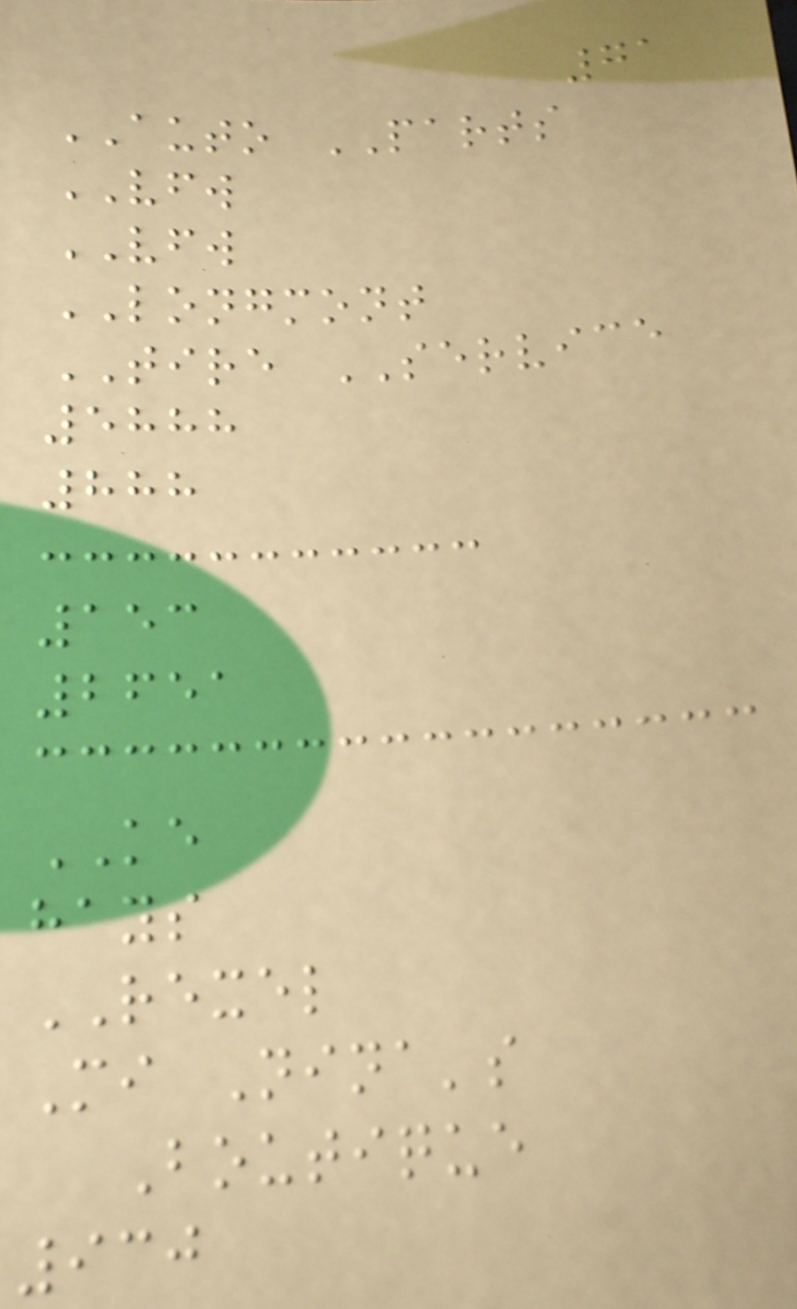71
AUTO PARTS
VFW
VFW
LONGMONT
TIRE SERVICE
5888
888
153
2651
KE
hays
REXEL
Mi Nina's
Boutique
930
